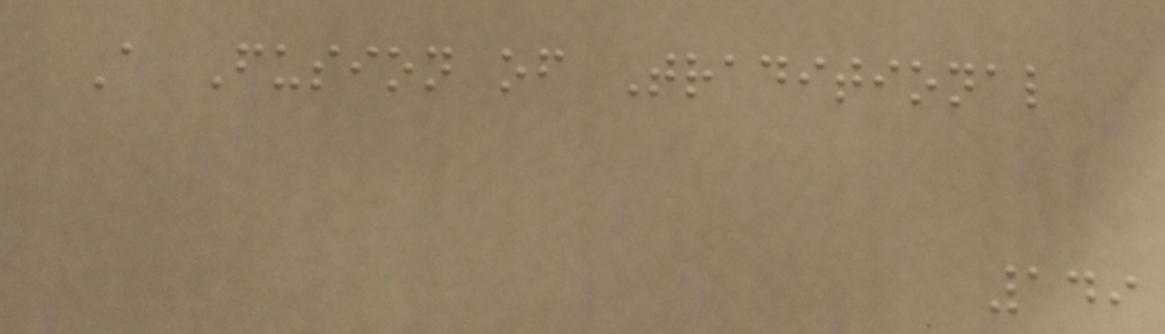A Fusion of Traditional
149
